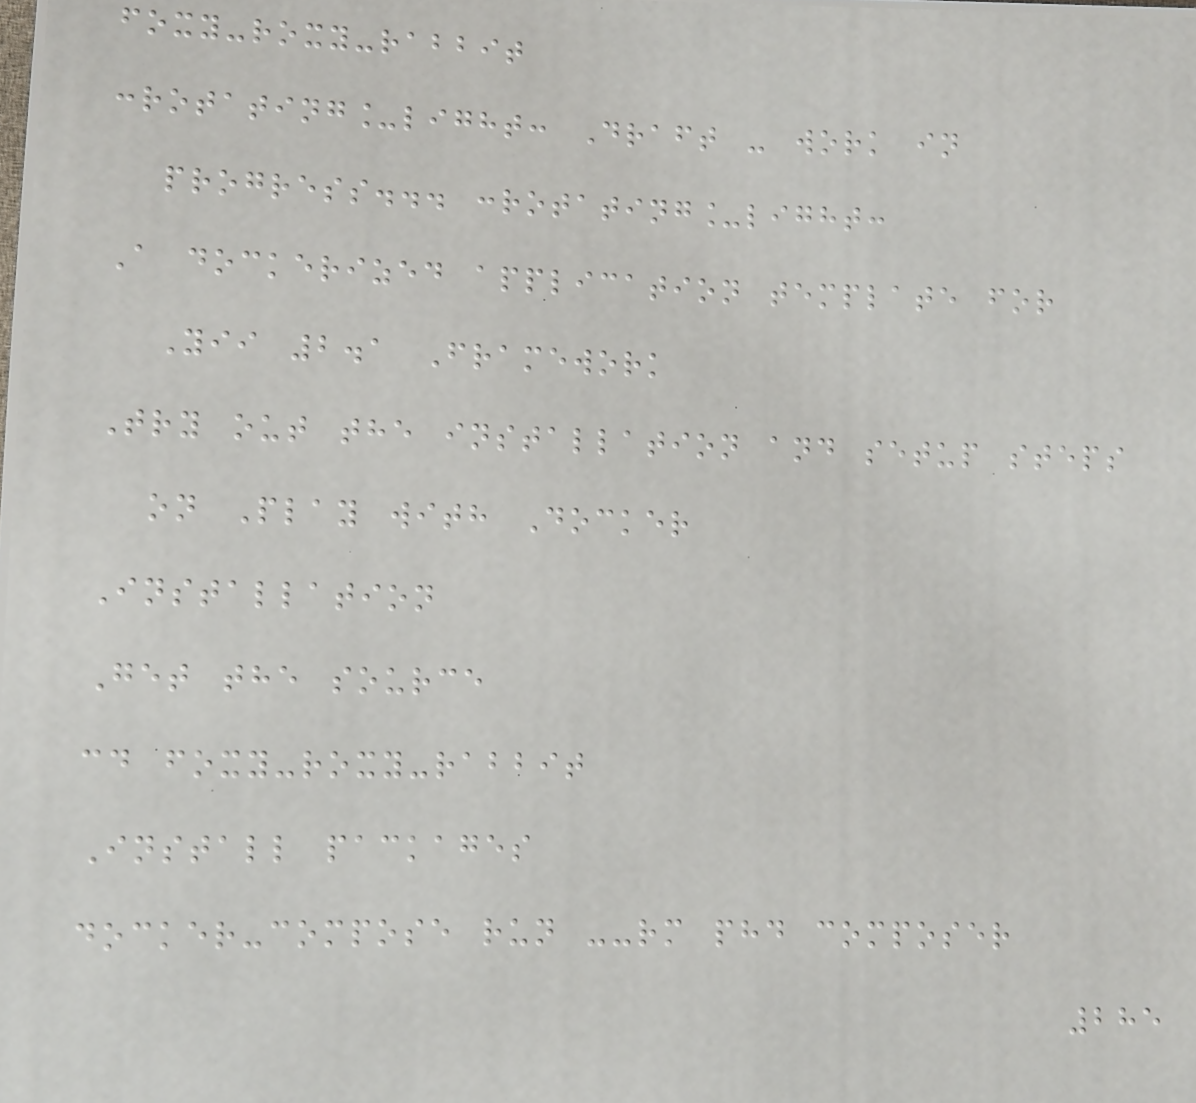foxy-roxy-rabbit
:rotating_light: Draft - work in
progress... :rotating_light:
A dockerized application template for
Yii 2.1 Framework
Try out the installation and setup steps
on Play with Docker
Installation
Get the source
cd foxy-roxy-rabbit
Install packages
docker-compose run --rm phd composer
285
